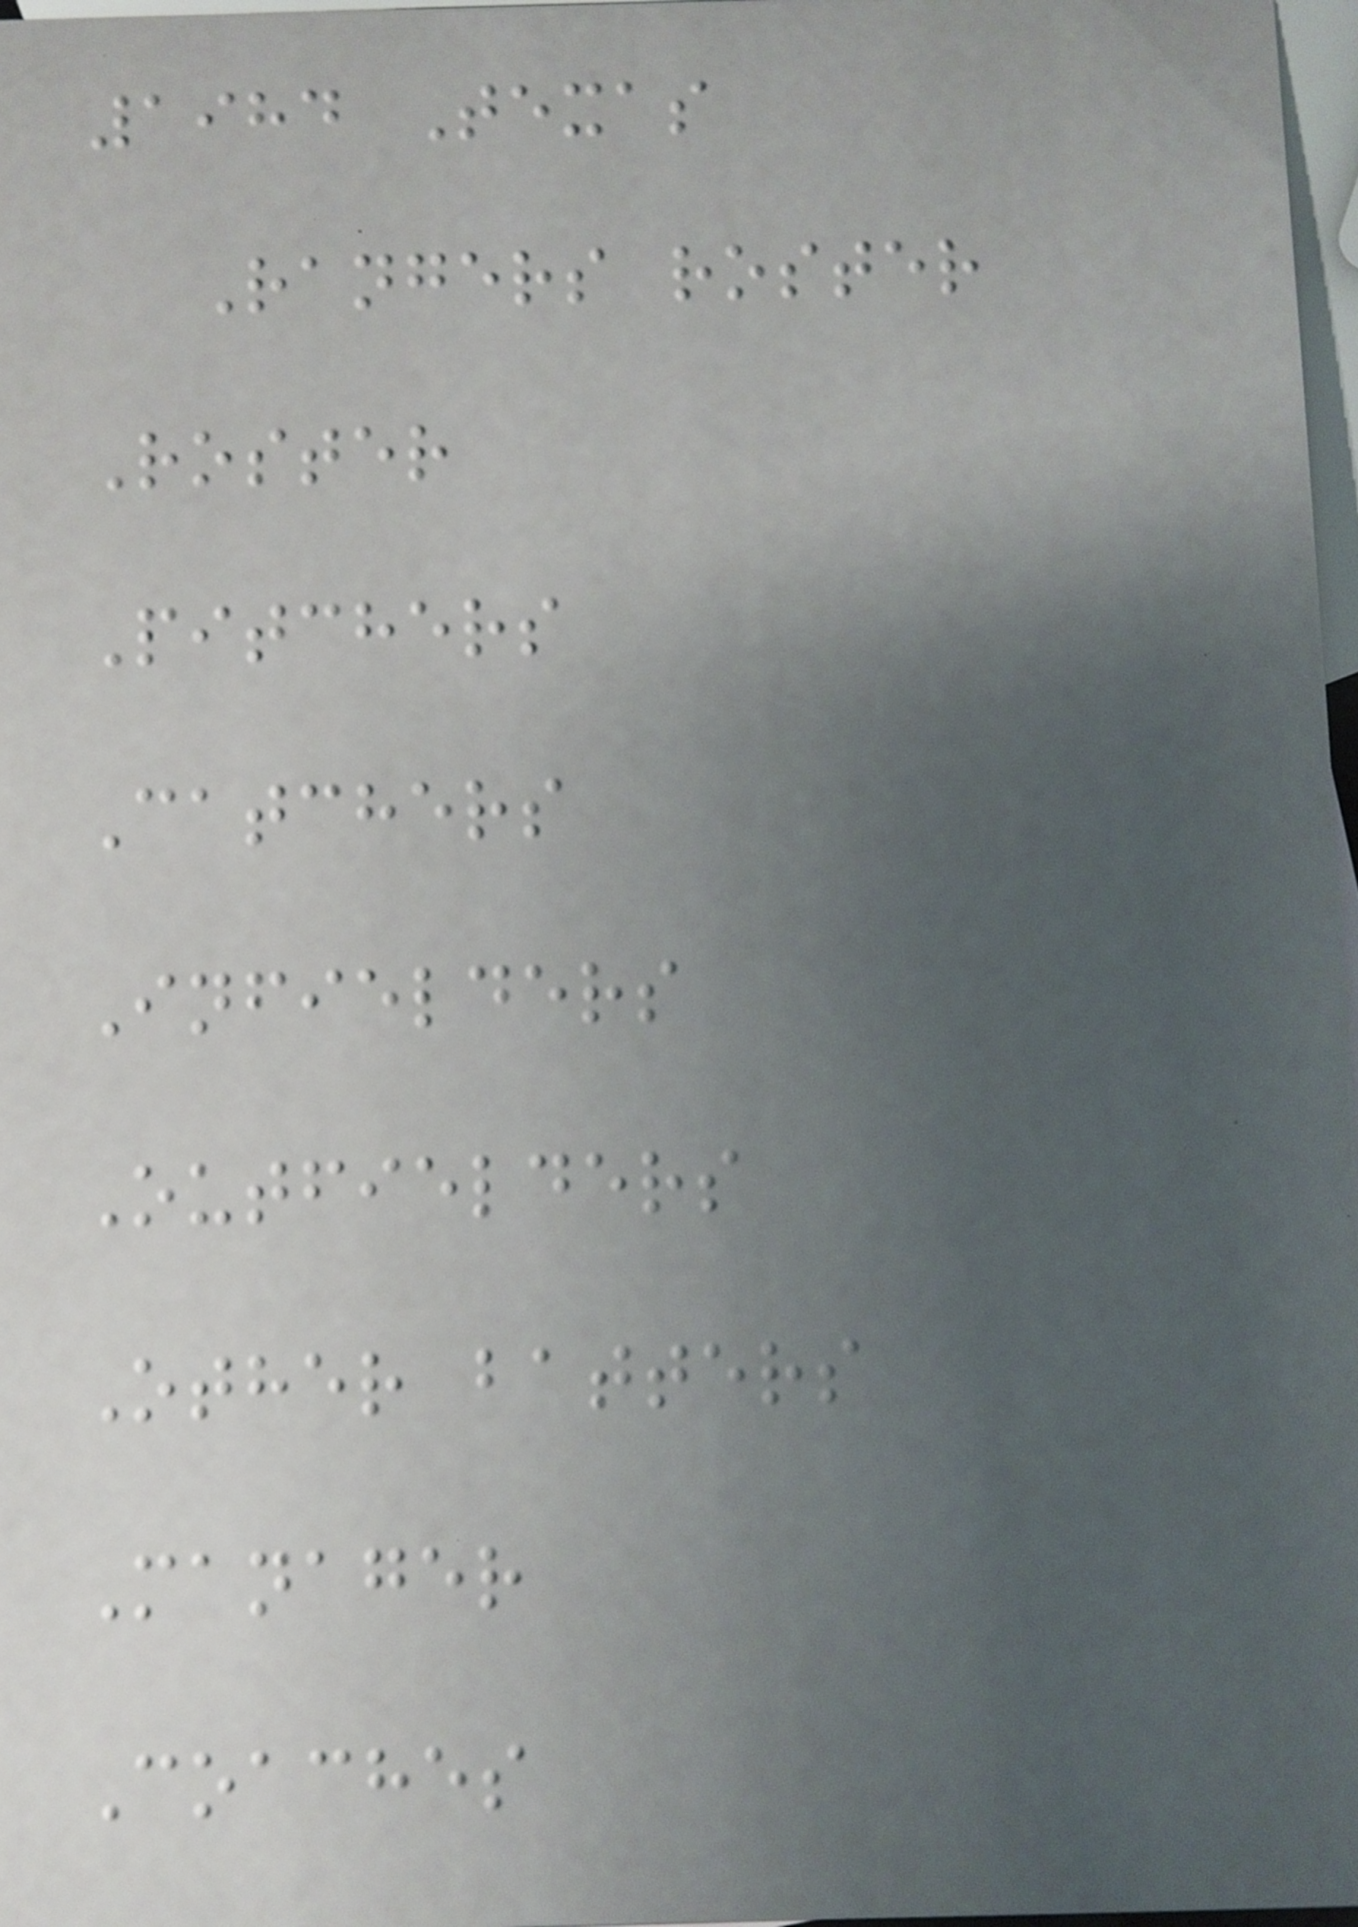1984 Texas
Rangers roster
Roster
Pitchers
Catchers
Infielders
Outfielders
Other batters
Manager
Coaches
